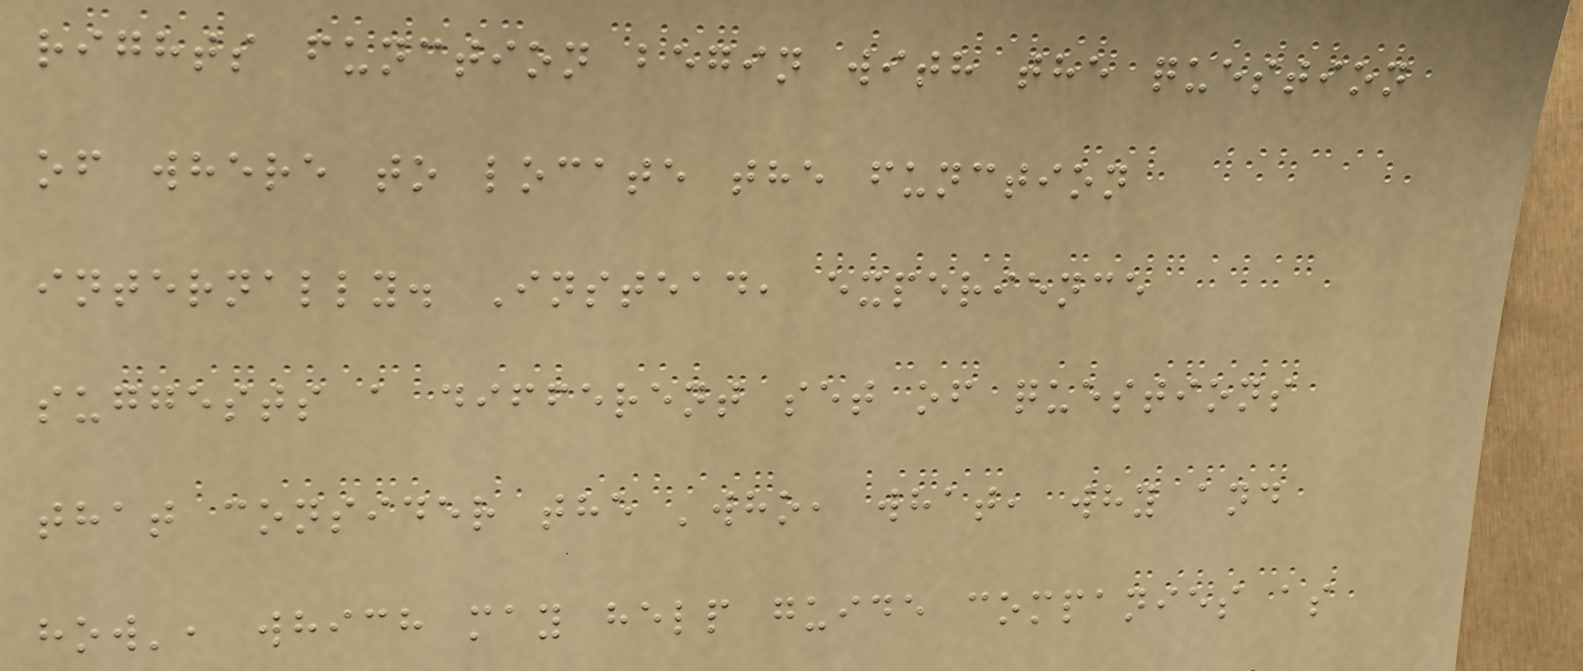rights function begin with the question
of where to locate the function
internally. Instead, experience
suggests a different set of questions
that consider the 'who, what, why and
how', which may help guide companies as
